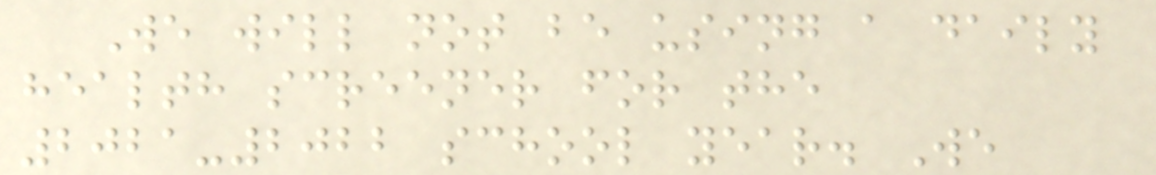We will not be using a daily
health screener for the
2021-2022 school year. We
